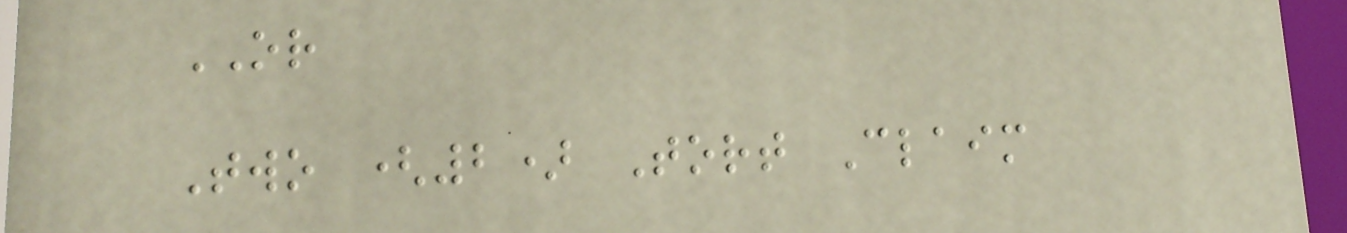OR
Two (2) Tort Claim
